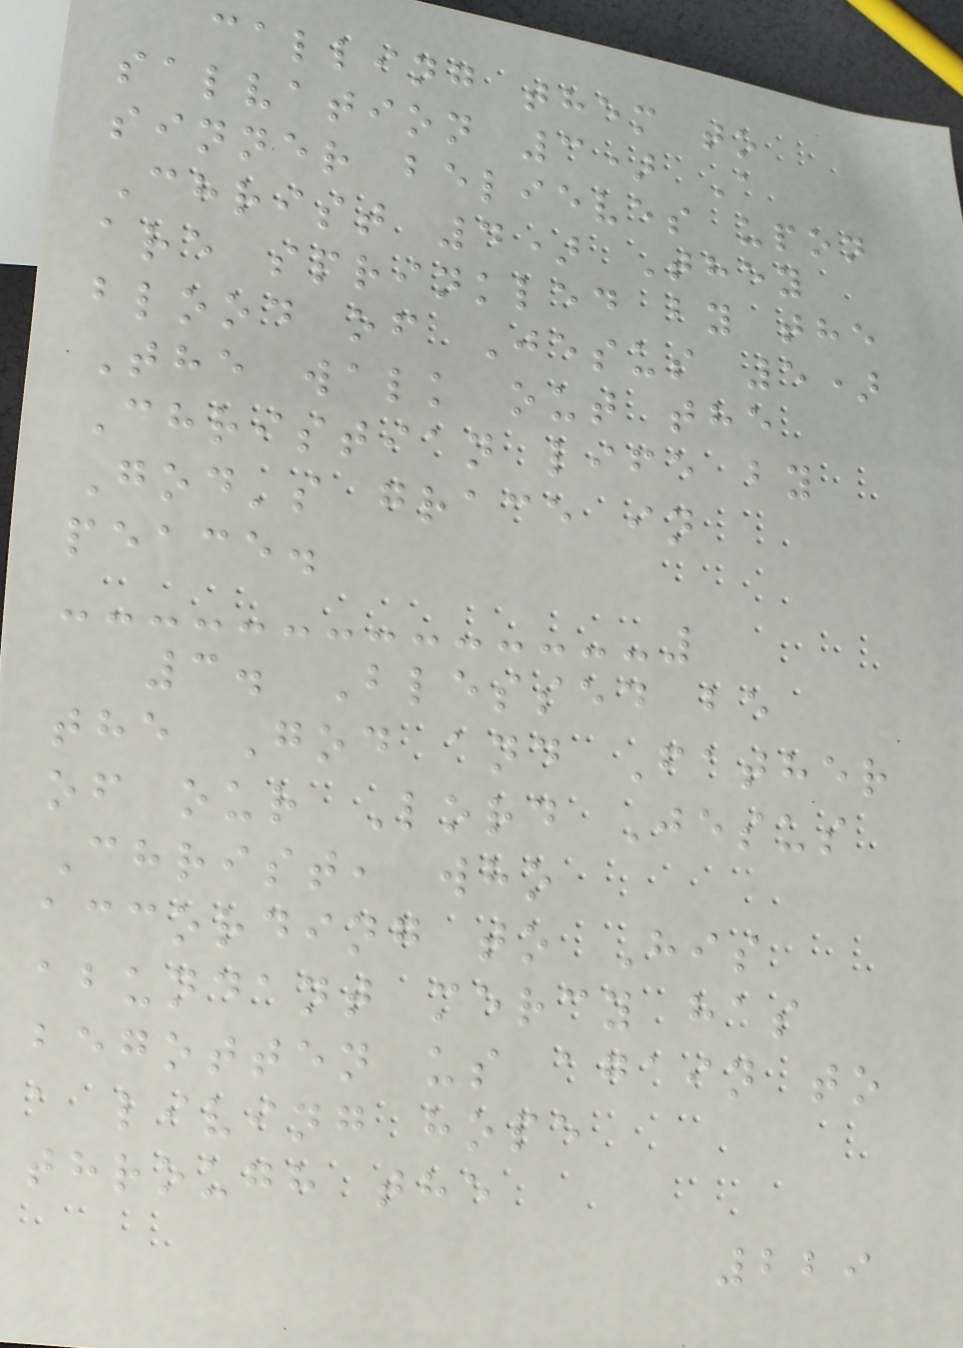calling them to
salvation 3) A
sinner believes upon
Christ 4) They
are sprinkled by the
blood of Jesus 5)
The walk out the
Christian life by
God's grace in
peace.
3. Blessed be
the God and Father
of our Lord Jesus
Christ, who
according to His
abundant mercy has
begotten us again to
a living hope
through the
229
